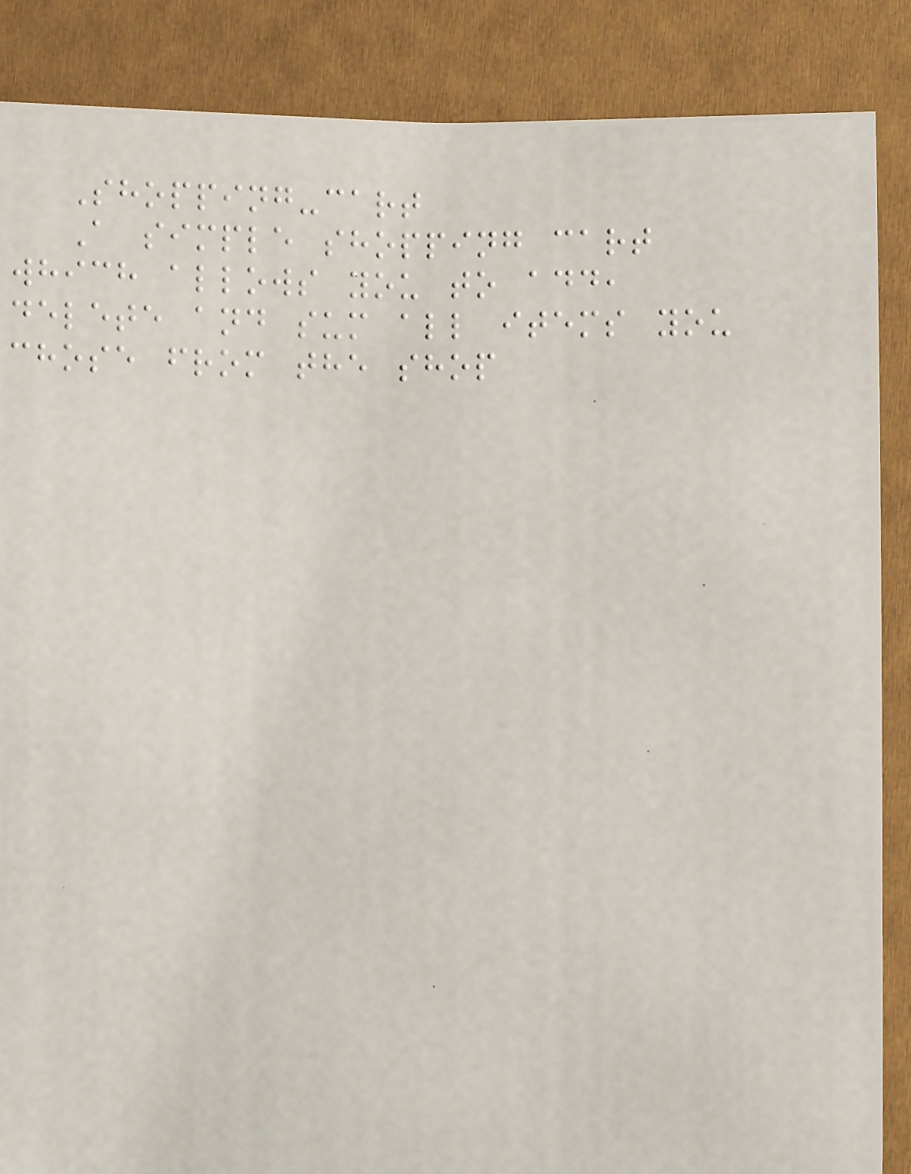Shopping-cart
A simple shopping cart
which allows you to add,
delete and sum all items you
chose from the shop
